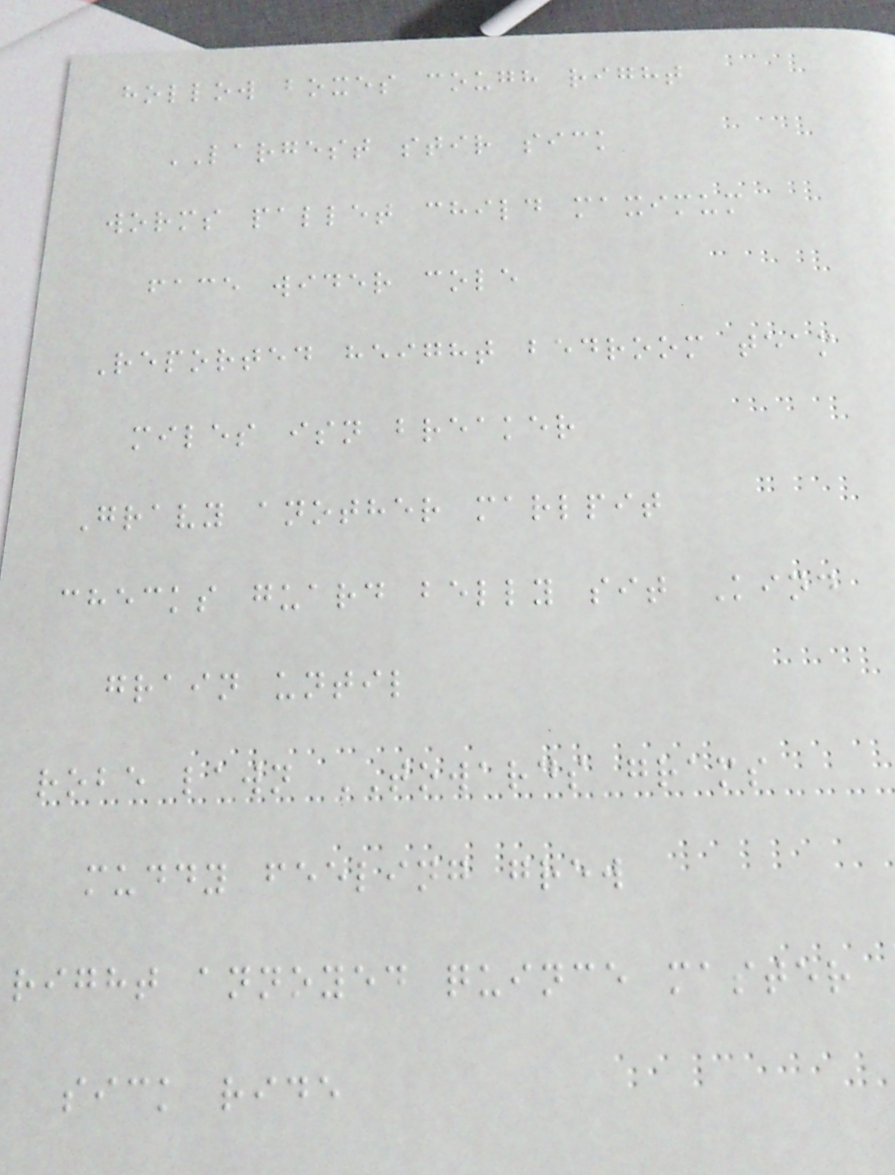hollow boxes cough right
LARGEST stir sick
worms pallet child maximum
face wider cole
Reported height bedroom team
miles isn breaker
Gravy another marlpit
checks guard belly sit Kind
grain until
robe lawn TOWARDS grams
muddy feeling grew
right annoyed quince master
sick ride
